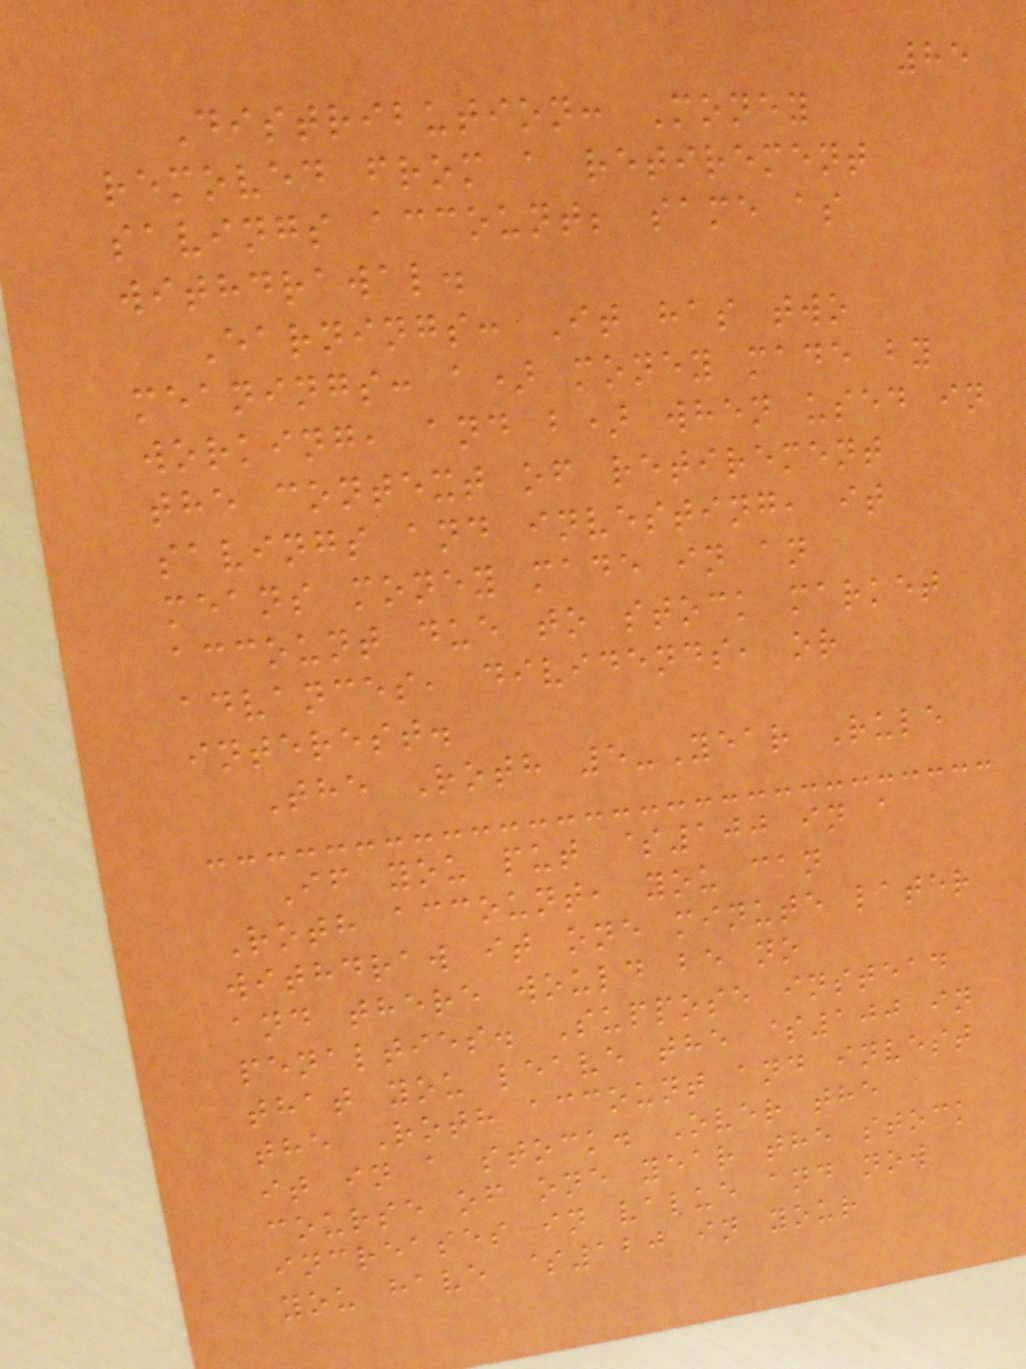85
Distribution: Money
removed from a retirement
savings account; same as
withdrawal.
Earnings: It has two
meanings: a) money made by
working, and b) when used in
the context of retirement
savings and investing, it
means money made in an
account due to stock market
advances, dividends, or
interest.
The Roth 5-Year Rule
If you put $100 in a
Roth account, you can
withdraw it one minute later
and there would be no
penalties. Suppose instead
that you leave the $100 in
the Roth account and invest
it in a stock. Over the
course of one year the stock
increases in value and now
you have $120 in your
